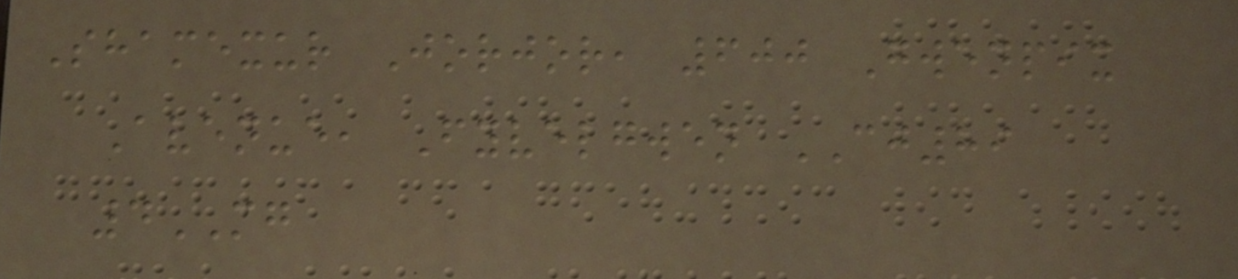Shamexur Jorjor, 600 Gwenpix
Avenue, Fyvelgwen CJ89
4MG
